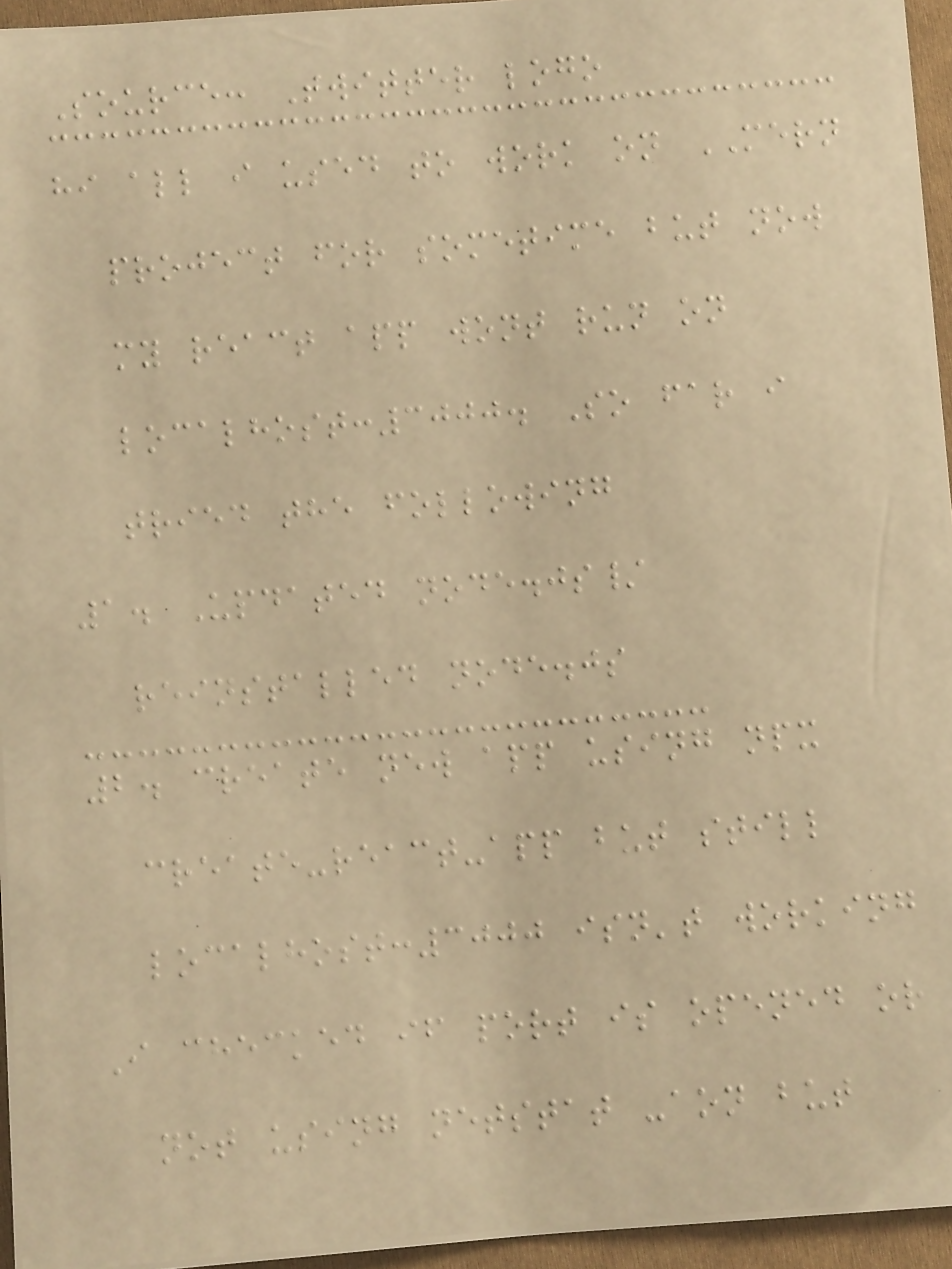Source: Twitter logo
hi all i used to work on MERN
project for sometime but now
my react app wont run on
localhost:3000. So far i
tried the following
1. Updated node.js/
reinstalled node.js
2. create new app using npx
create-react-app but still
localhost:3000 isn't working
I checked if port is opened or
not using netstat -aon but
